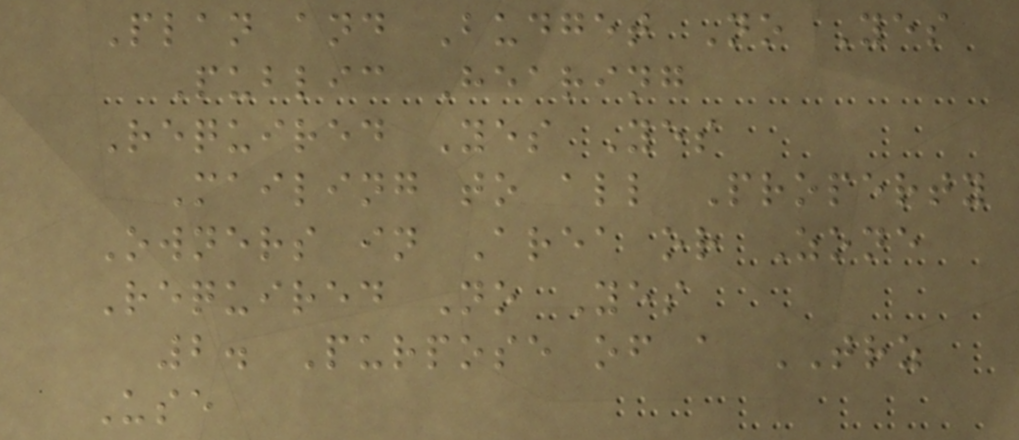Plan and Budget No Yes
Public Hearing
Required Yes Yes
Mailing to all Property
Owners in Area or Zone
Required No Yes
2. Purpose of a TRZ
Use
